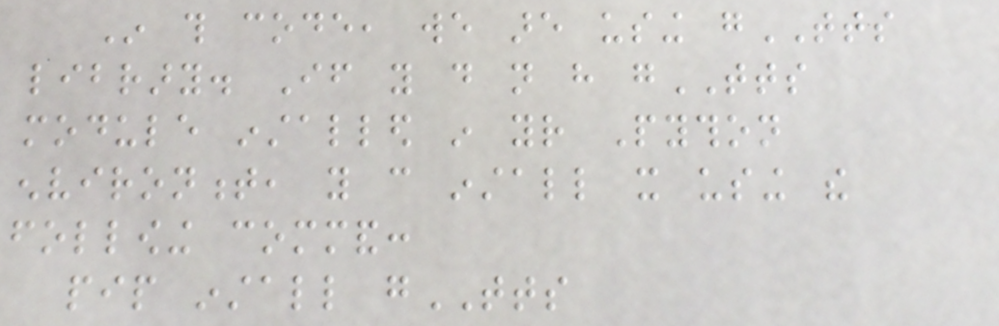In this code, we are using gTTS
library. If you do not have gTTS
module installed in your Python
environment, you can install it using the
following command:
pip install gTTS
